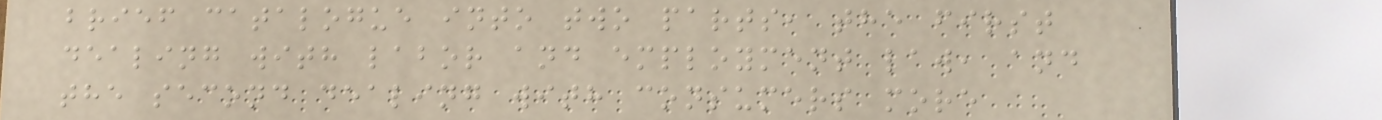brief catalogue into two parts, the first
dealing with labor and employment law, and
the second dealing with consumers more
